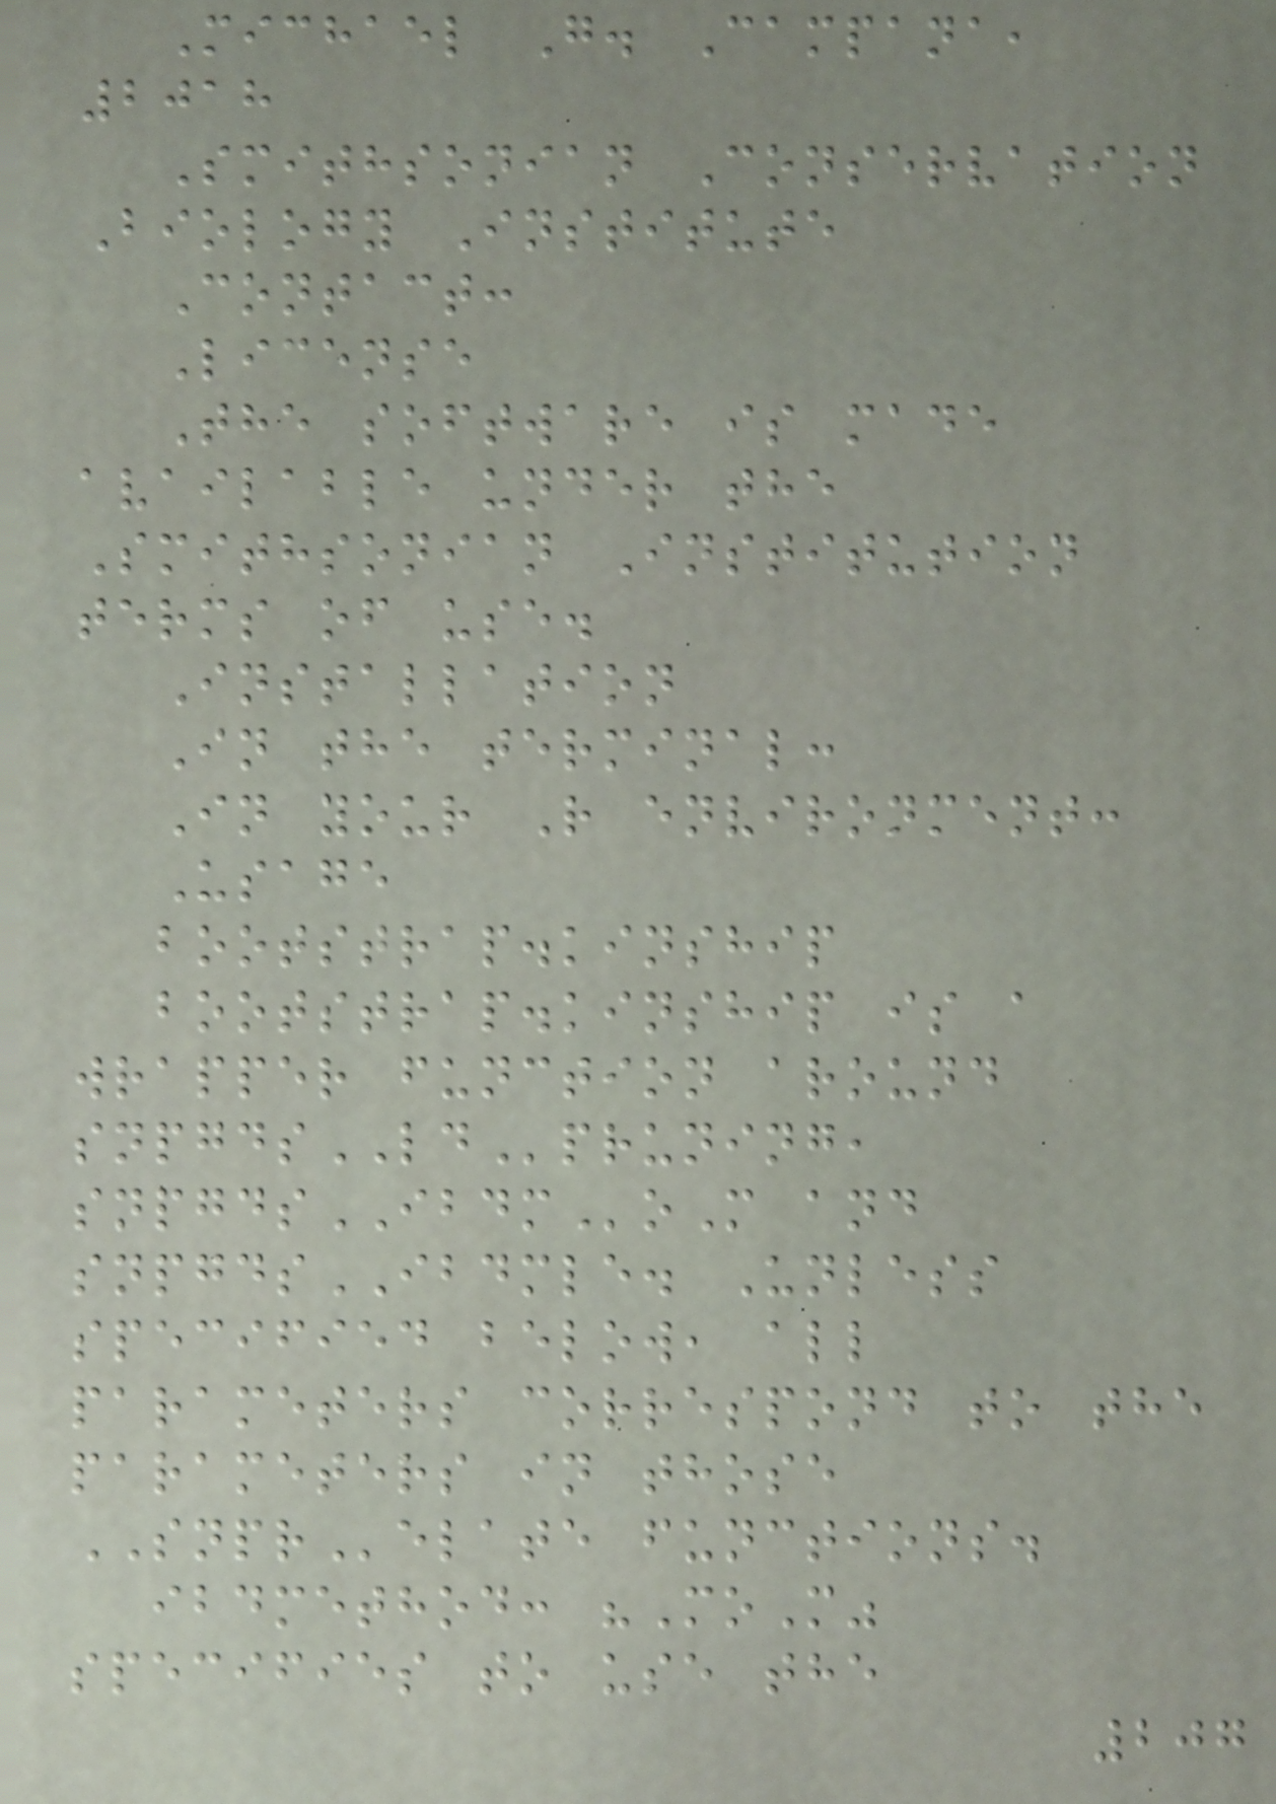Michael G. Campana,
2018
Smithsonian Conservation
Biology Institute
Contact:
License
The software is made
available under the
Smithsonian Institution
terms of use.
Installation
In the terminal:
In your R environment:
Usage
bootstrap.kinship
bootstrap.kinship is a
wrapper function around
snpgdsLDpruning,
snpgdsIBDMoM and
snpgdsIBDMLE. Unless
specified below, all
parameters correspond to the
parameters in those
SNPRelate functions.
ibdmethod: "MoM"
specifies to use the
207
